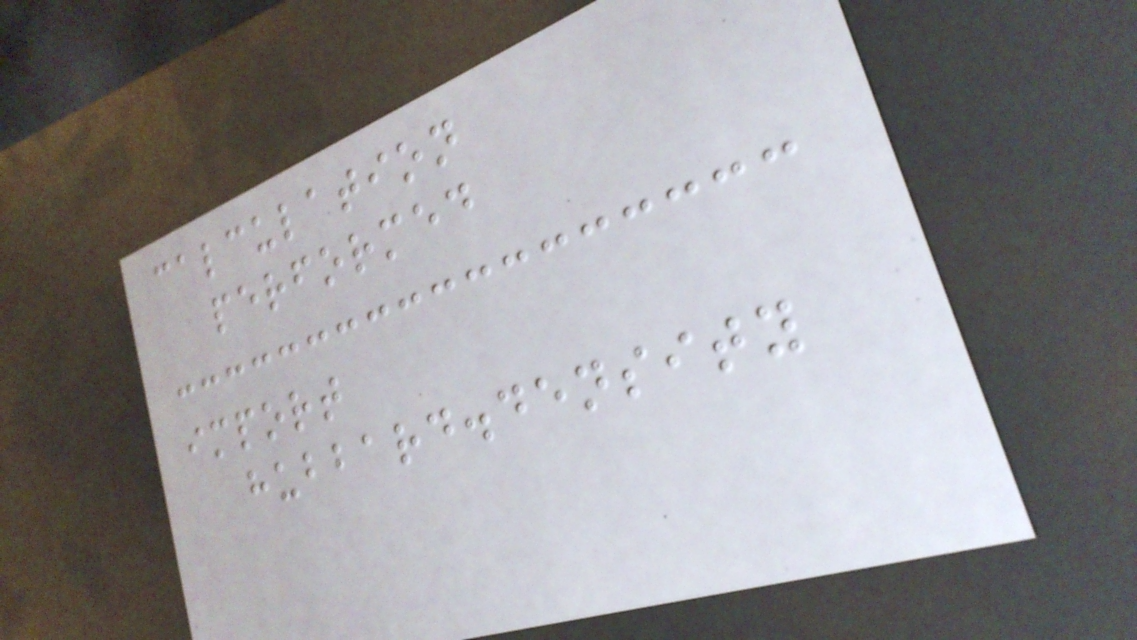calculation
performed
import
hubbard.density
